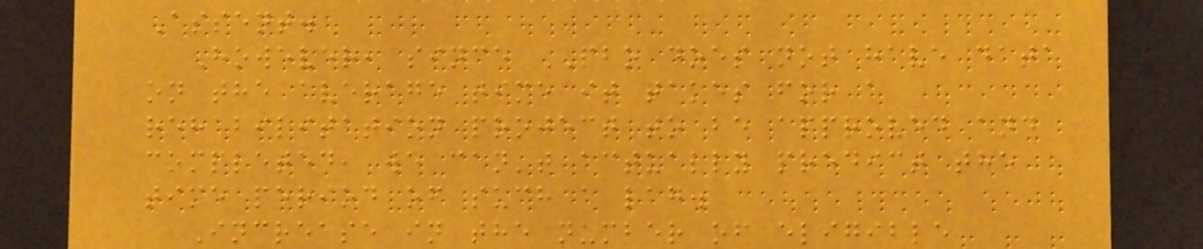Assent.
However, since PBO does not have data
on the average time it takes for a
rehabilitation project to be approved and
completed, we can't actually predict the
time period of such a lag.
Increase in the number of eligible
